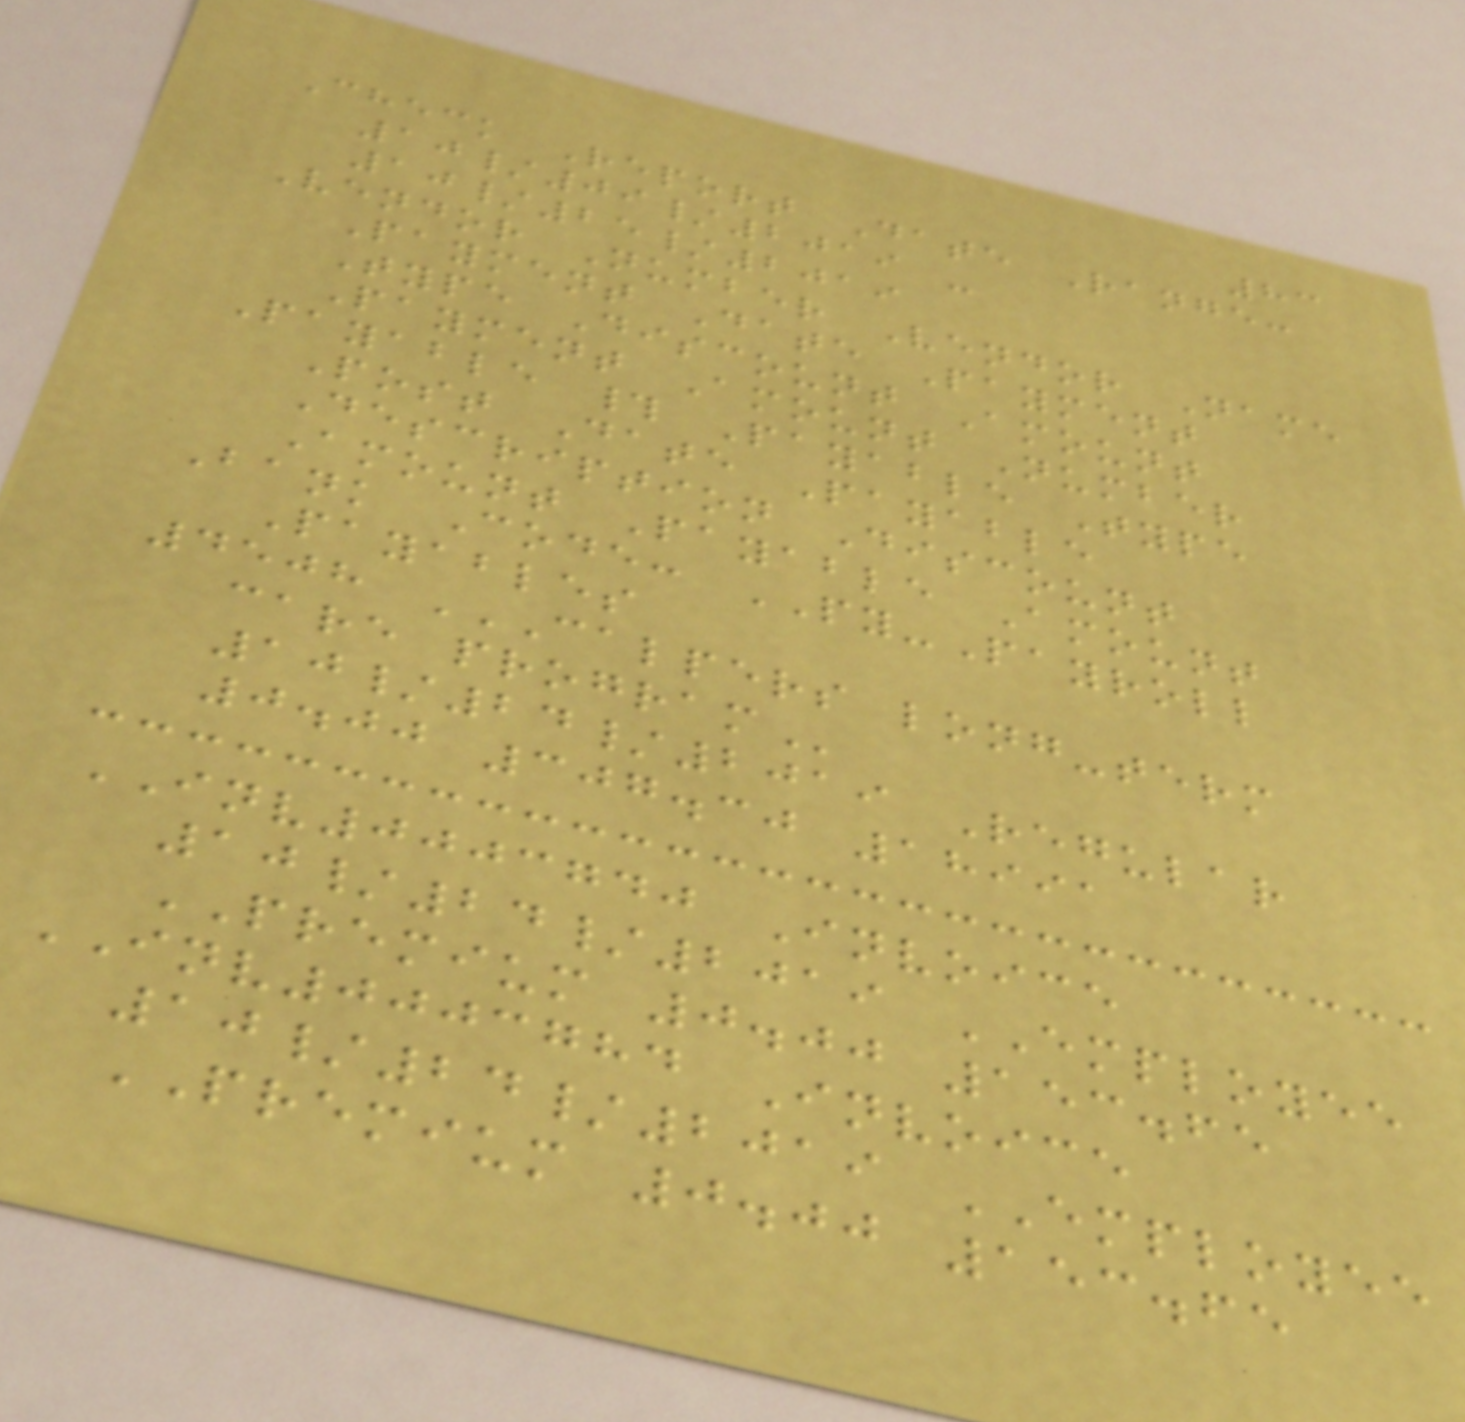83
Check Report Date Range:
10/09/2019 -
10/25/2019
Vendor Number Vendor Name
Payment Date Payment
Type Discount Amount
Payment Amount Number
Payable # Payable Type
Post Date Payable
Description Discount
Amount Payable Amount
Bank Code: PY-Payroll
Payables
4508 CALPERS LONG-TERM
CARE PROGRAM
10/24/2019 Regular
0.00 307.30 18991
INV0003740 Invoice
10/24/2019 EMPLOYEE
PREMIUM 0.00 153.65
INV0003784 Invoice
10/24/2019 EMPLOYEE
PREMIUM 0.00 153.65
